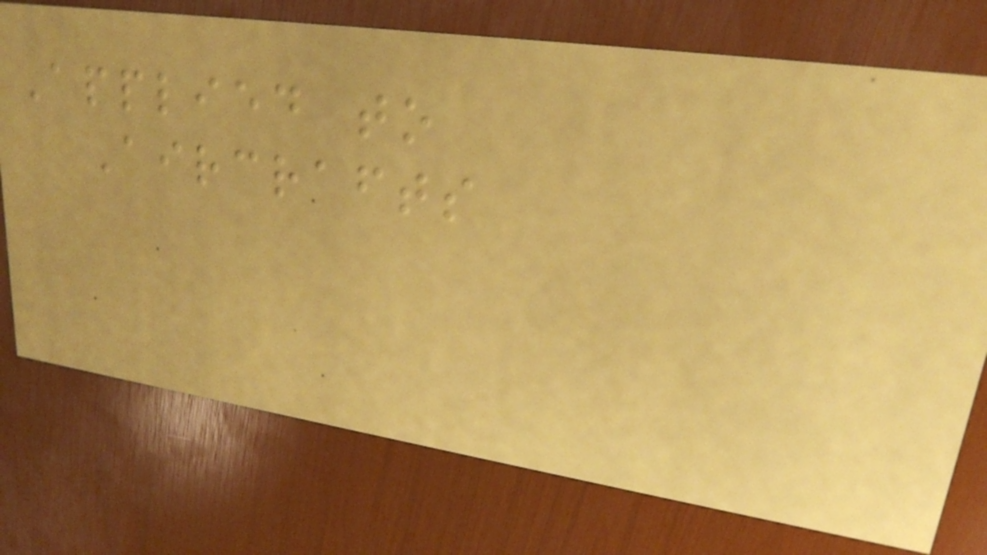Applied to
Aircrafts
